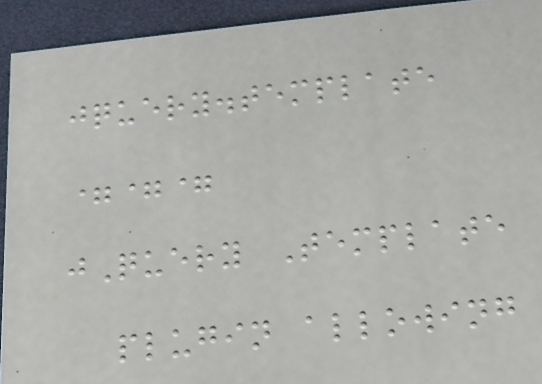jquery.template
===
jQuery Template
plugin allowing
